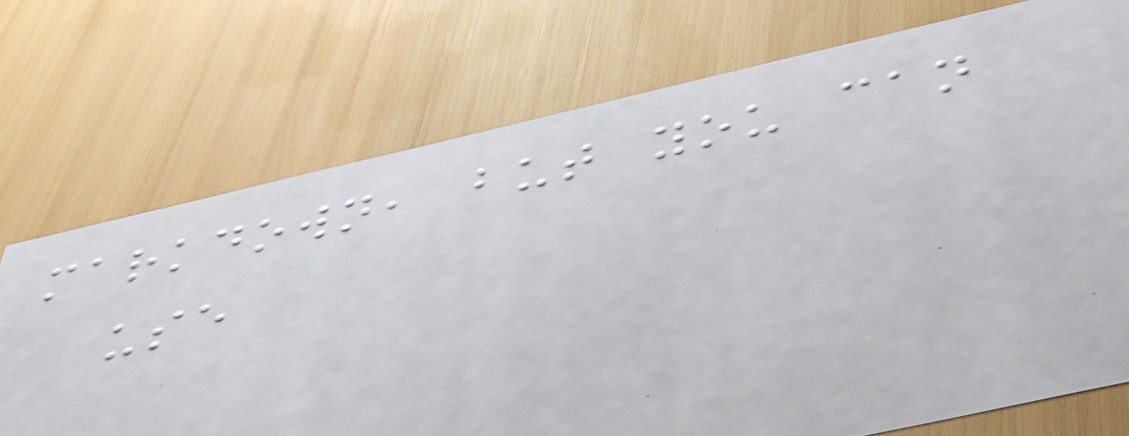markdown, but you can
use
